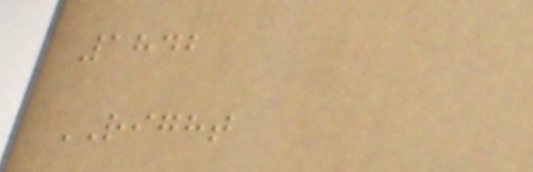1842
RIGHT
